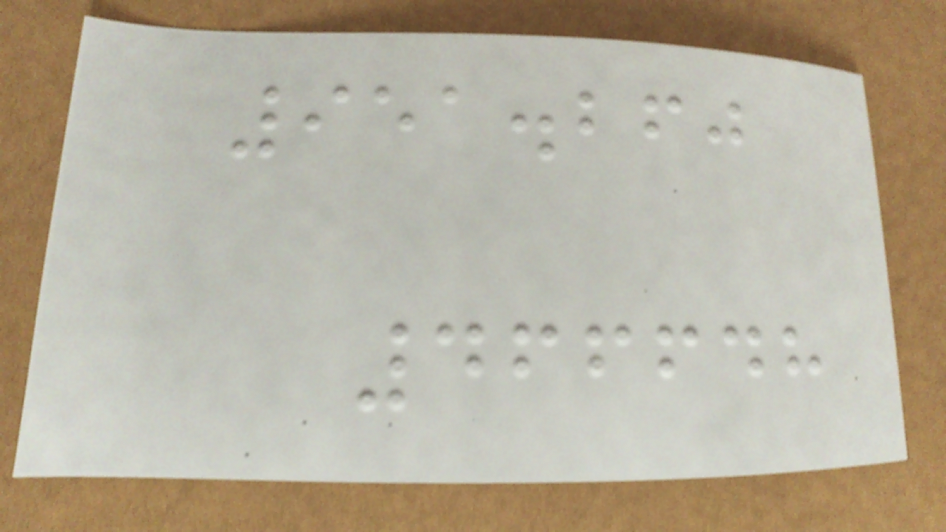951.260
466648
